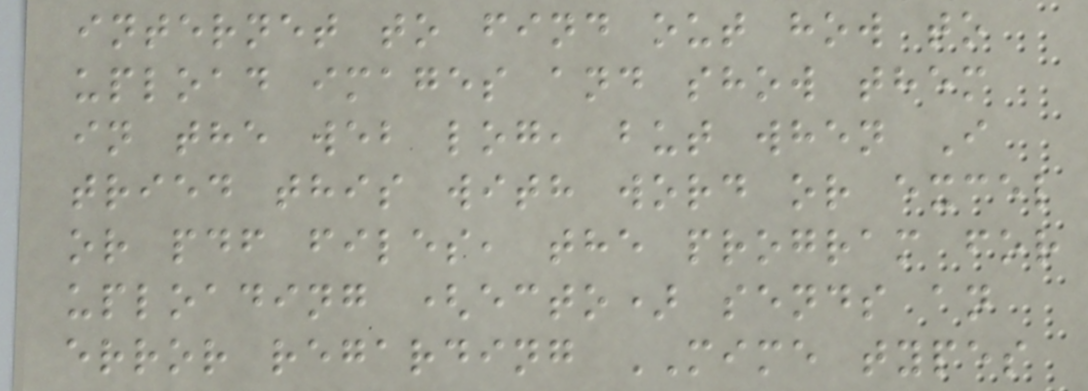internet to find out how to
upload images and show them
in the web log, but when I
tried this with word or excel
or pdf files, the program for
uploading (ecto) sends an
error regarding MIME types
